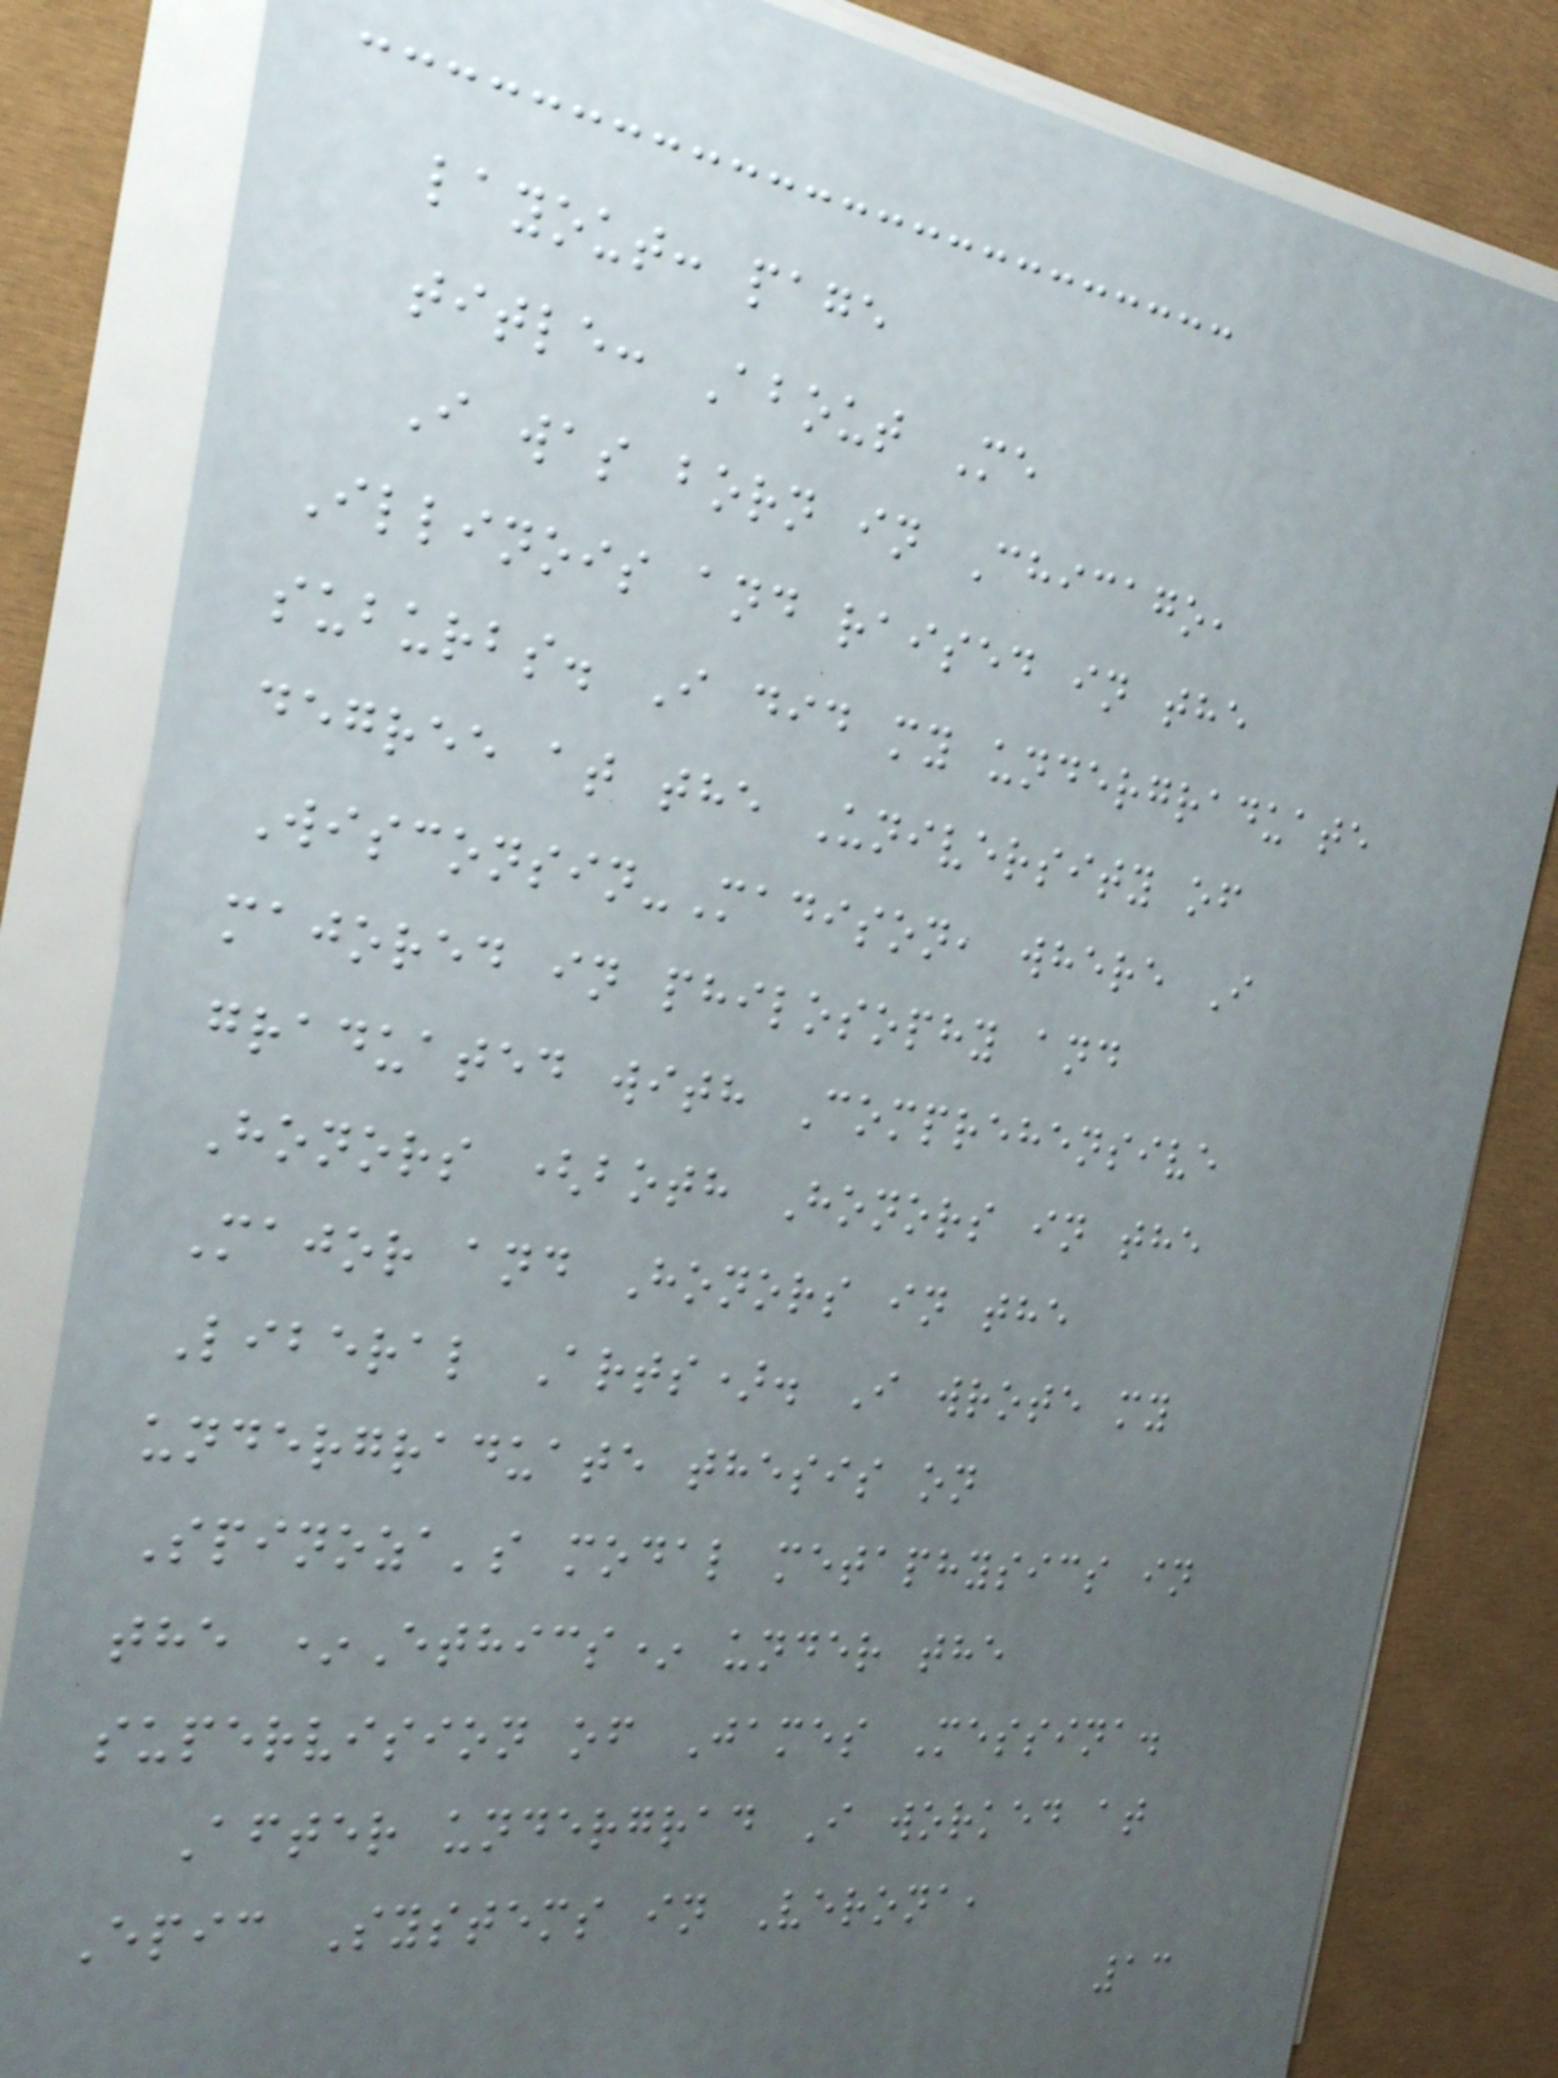layout: page
title: About Me
I was born in Chicago,
Illinois and raised in the
suburbs. I did my undergraduate
degree at the University of
Wisconsin-Madison, where I
majored in philosophy and
graduated with Comprehensive
Honors (both Honors in the
Major and Honors in the
Liberal Arts). I wrote my
undergraduate thesis on
Spinoza's modal metaphysics in
the *Ethics* under the
supervision of James Messina.
After undergrad I worked at
Epic Systems in Verona,
13
